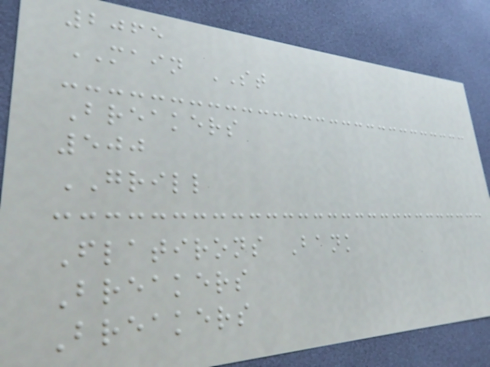2065
MAIN ST
Breakers
500
GRILL
Flatirons Bank
Breakers
Breakers
